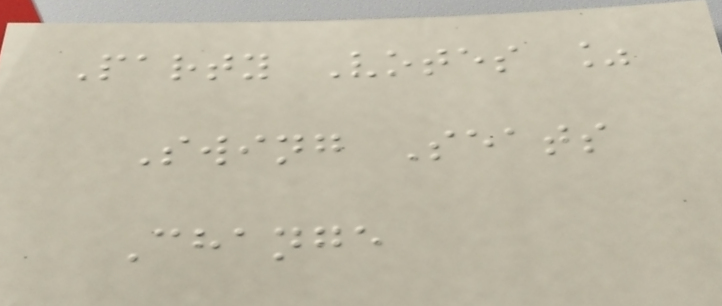Party Votes %
Swing Seats
Change
